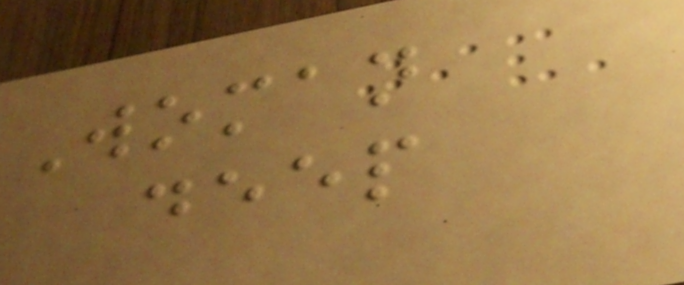Woman
deep
